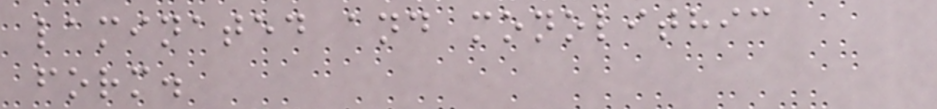laminated and monolithic
form.
